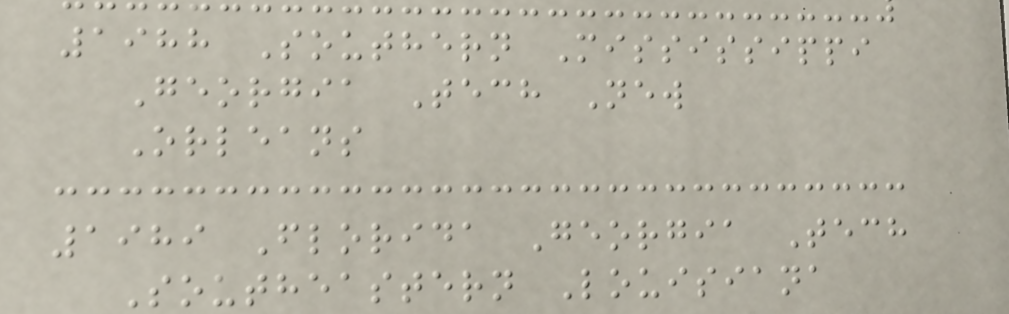1988 Southern Mississippi
Georgia Tech New
Orleans
1989 Florida Georgia Tech
Southeastern Louisiana
